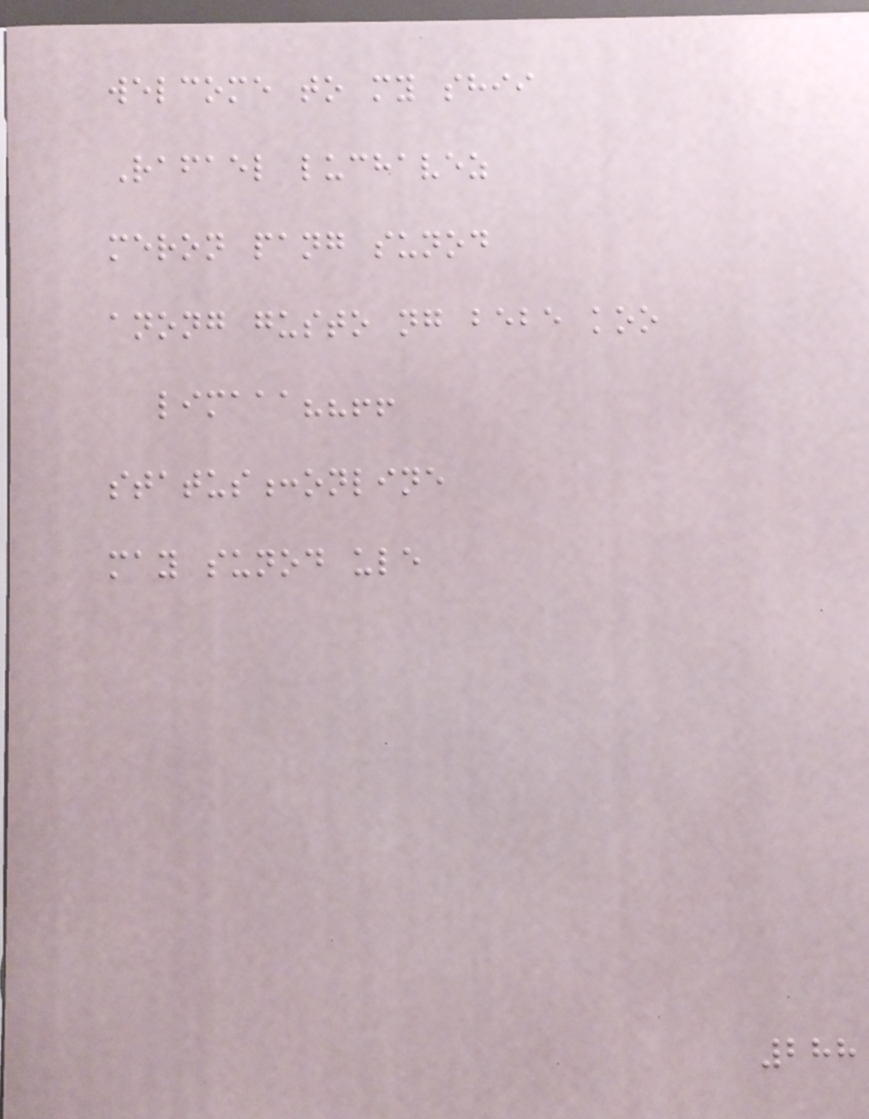welcome to my shii
Rafael luchavez
meron pang sunod
anong gusto ng bebe koo
limaaa??!!
status:online
may sunod ule
288
